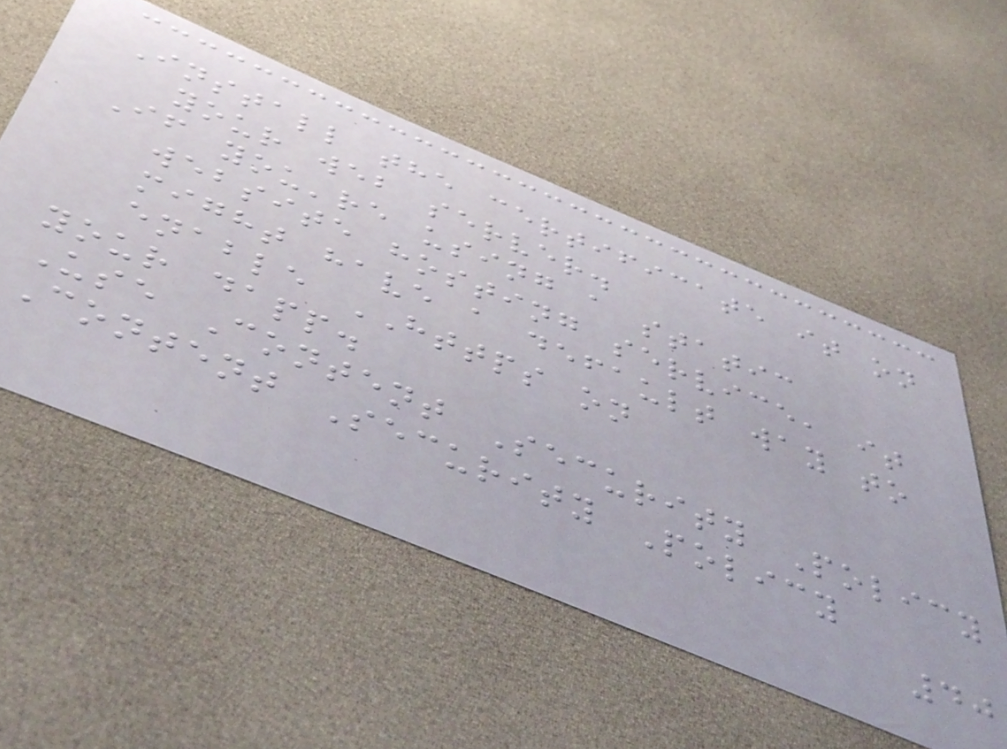Install the certificate it on
your web server.
If you're using a static
website hosting service, it
might have a default way to
enable HTTPS on
your dapp.
Use Content Security Policy
Content Security Policy
40
